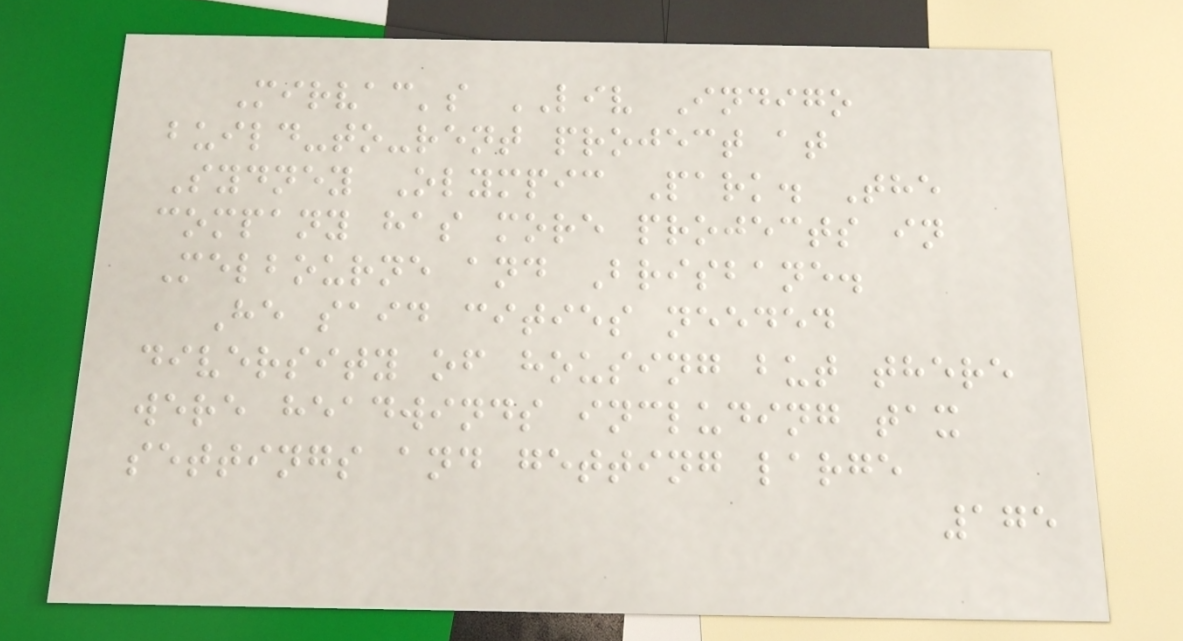Mirvac's LIV Indigo
build-to-rent project at
Sydney Olympic Park. The
company has more projects in
Melbourne and Brisbane.
He said cities needed
diversity of housing but there
were headwinds including tax
settings and getting large
175
